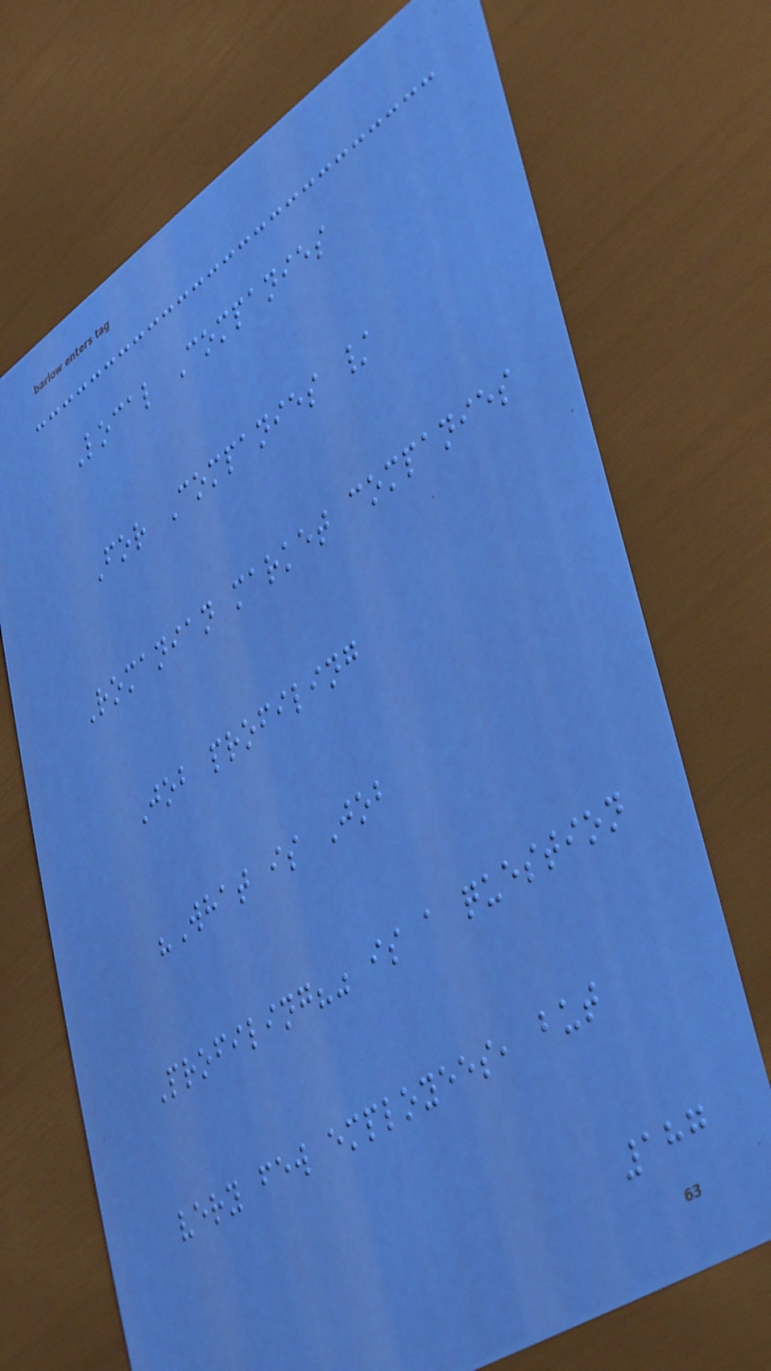Local Companies
For Companies /
Romanian market companies
Job profiling
"What is Job
Profiling?" is a question
very few employees, but
187
